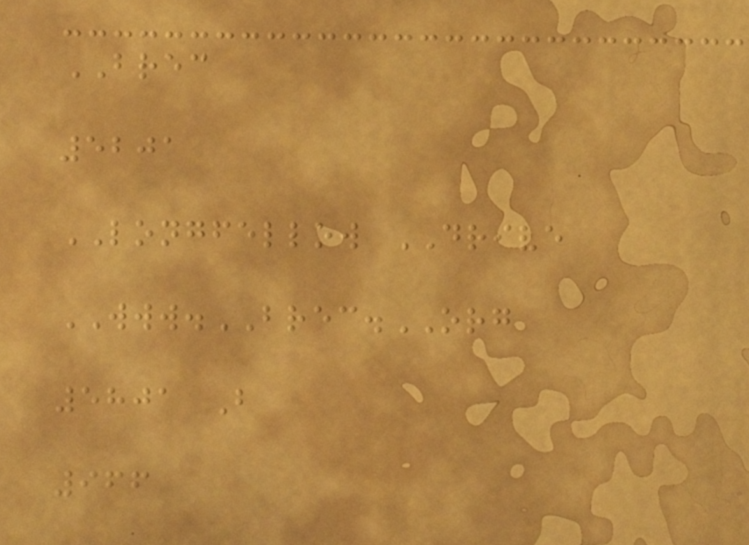BREC
5201
LONGFELLOW DRIVE
WWW.BREC.ORG
5801 B
966
